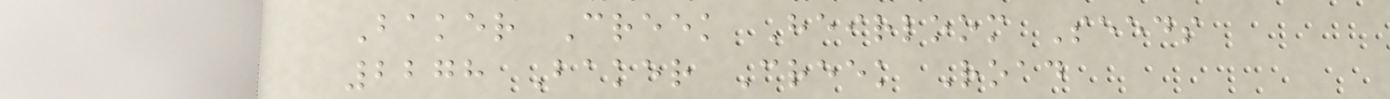Baker Creek Heirloom Seeds
2278 Baker Creek Road
